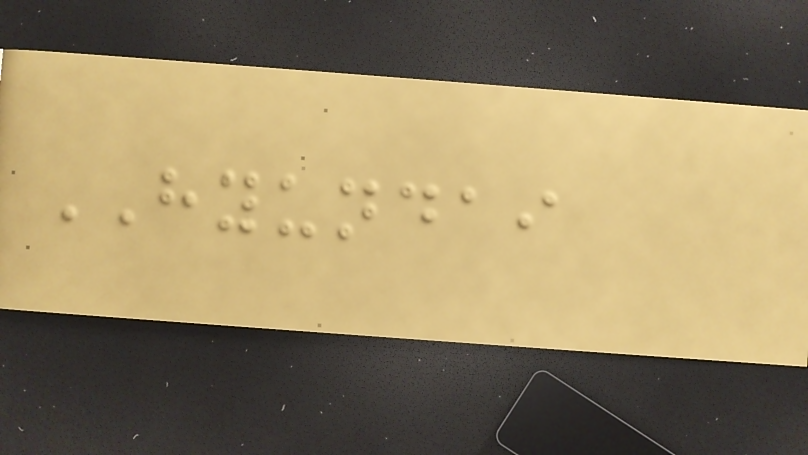HYUNDAI
